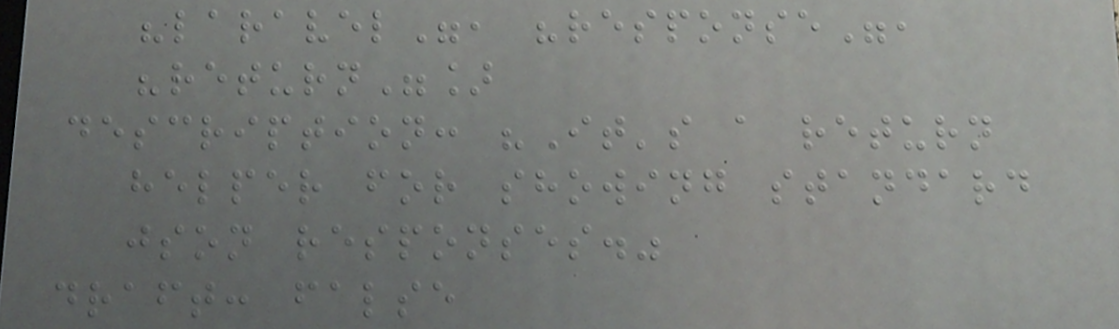"laravel", "response",
"return"]
description: "It's a return
helper for showing standard
json responses."
draft: false
